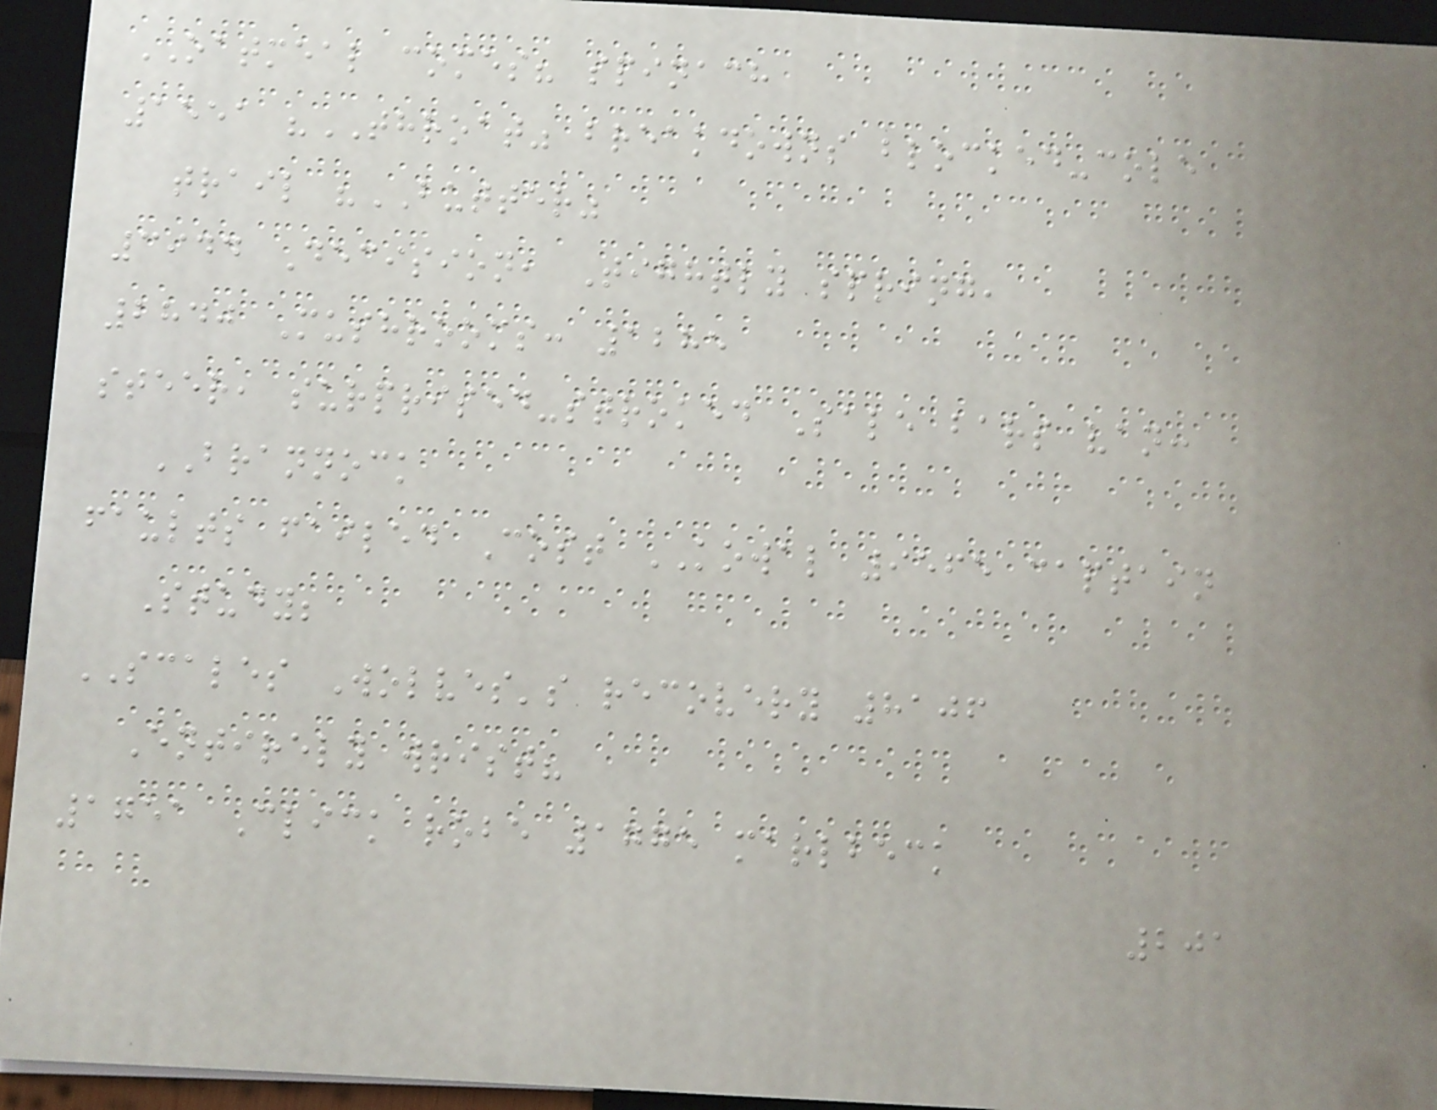OATMEAL comes? spinach
1551 "THROAT" breakdowns blocked-cole
trail "BUTTER"
3944 Decision, Tightly spring,
2840 Mushrooms: 1285
steer, surprised-stroked Sale bars van:
BRANNOCK
faults failed Cost KOWAL 9565 captain
Study;
SCALES Wolves's recovery 8106
Entirely wrist?
1751 Click robe 1775 marlbeck
201
